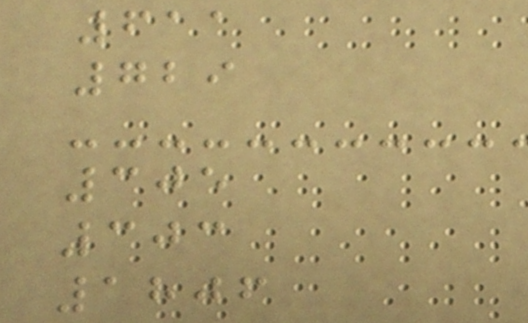611
729
305
303
1806
